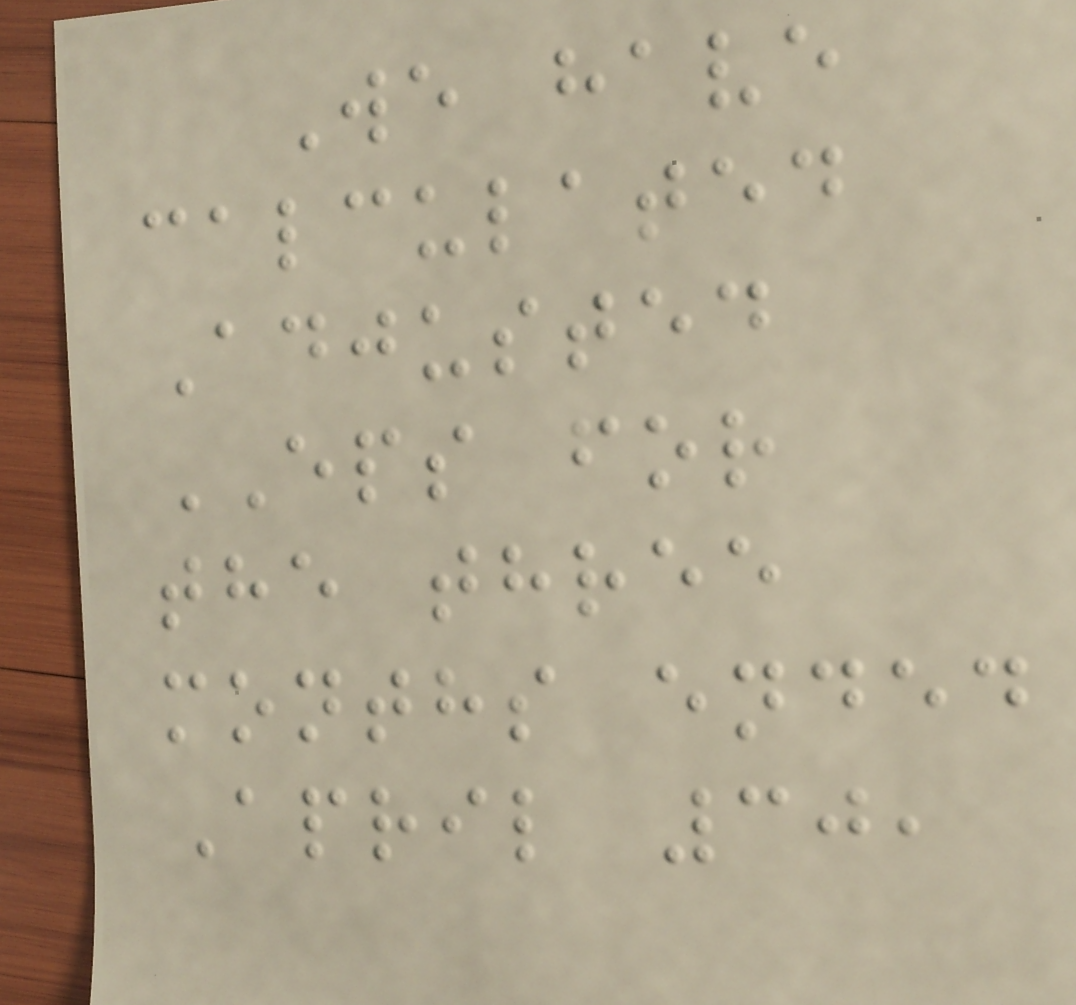We have
calculated
Adjusted
EPS for
the three
months ended
April 30,
